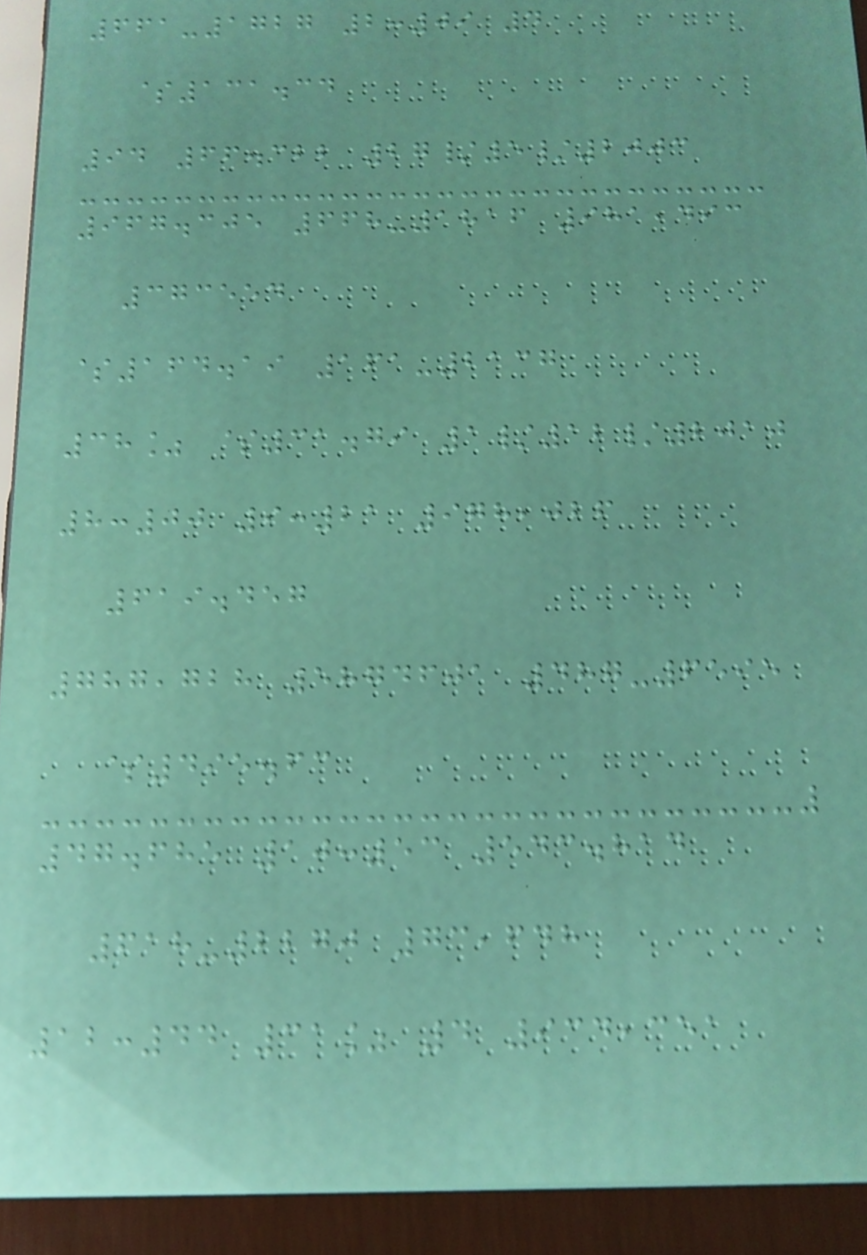661-1727 2:09 4
$131.34
94 66.322 27/5/2003
967.305 668-1816 981,493
373554
$164.19 161-2137
38% $31.79 1/12/2010
8:00 9:21 978,026
619.457
787,728 5874601 487-6595
$495.63
47.685 10:53 543.814
618-2270 73,648
12:44 31% 4 934,351
